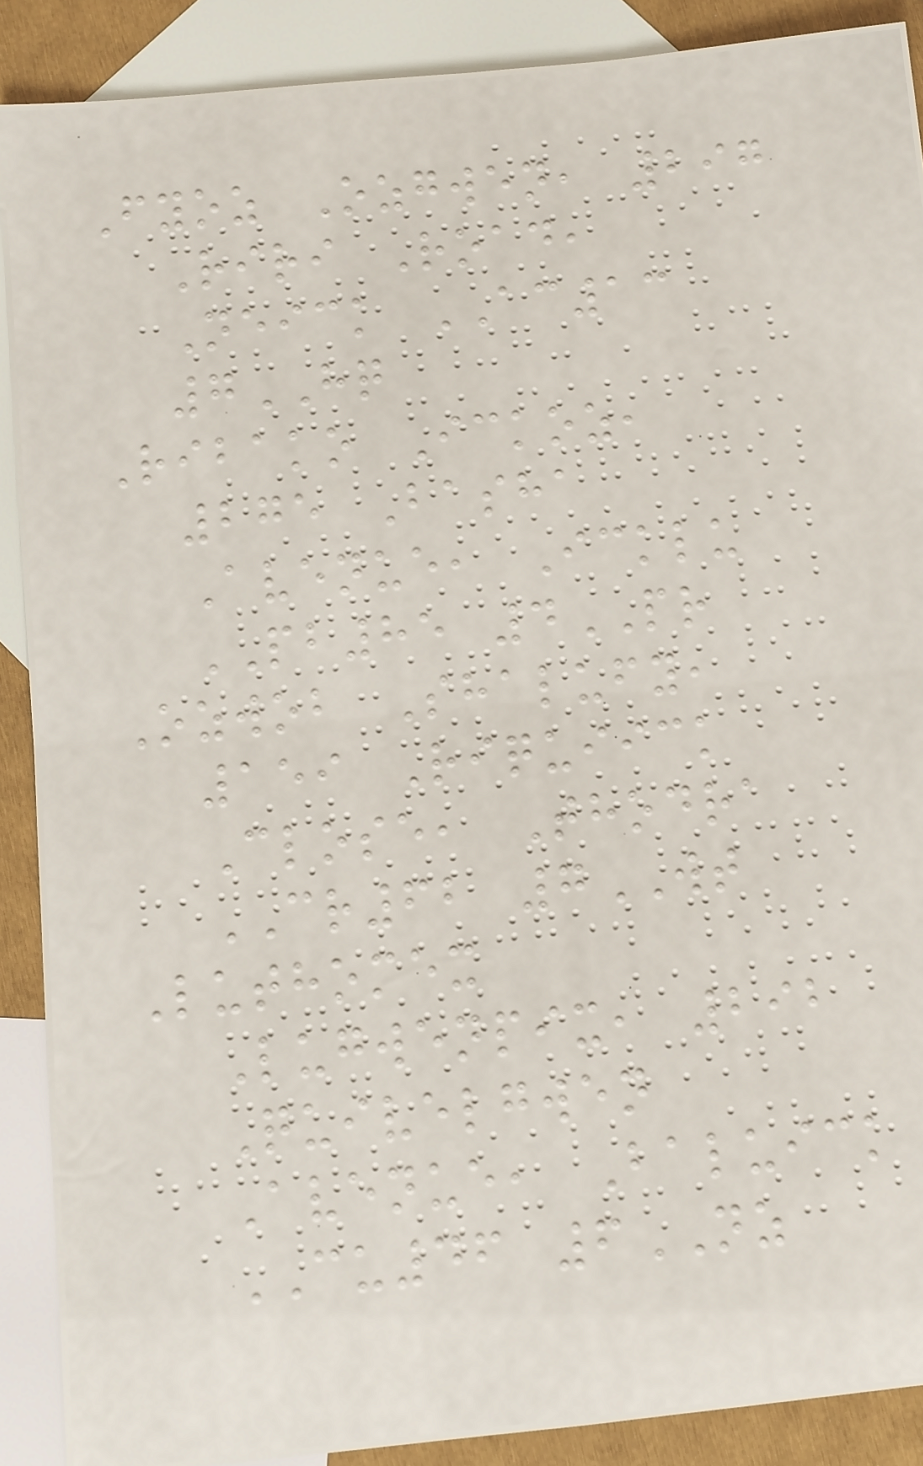Fyoz Ozgwen, 297
Riri Road,
Neick AC13
7HQ
Ribako Ickoz,
275 Basha
Avenue, Icklu
PB85 4PR
Ozwob Shalufy,
159 Riquiick
Close, Thodra
CR62 7WT
Luthomex
Lugwenpix, 292
Quivelgwen
Avenue, Baluick
CU46 6NZ
